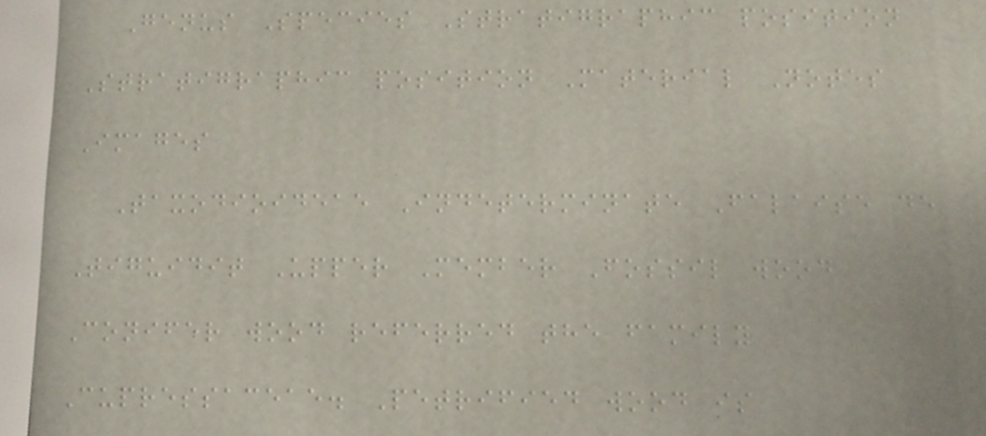Genus Species Stratigraphic position
Stratigraphic position Material Notes
Images
Taxodioideae Indeterminate Falaise de
Tiguidit Upper Member Fossil wood
Conifer wood referred the family
Cupressaceae. Petrified wood is
